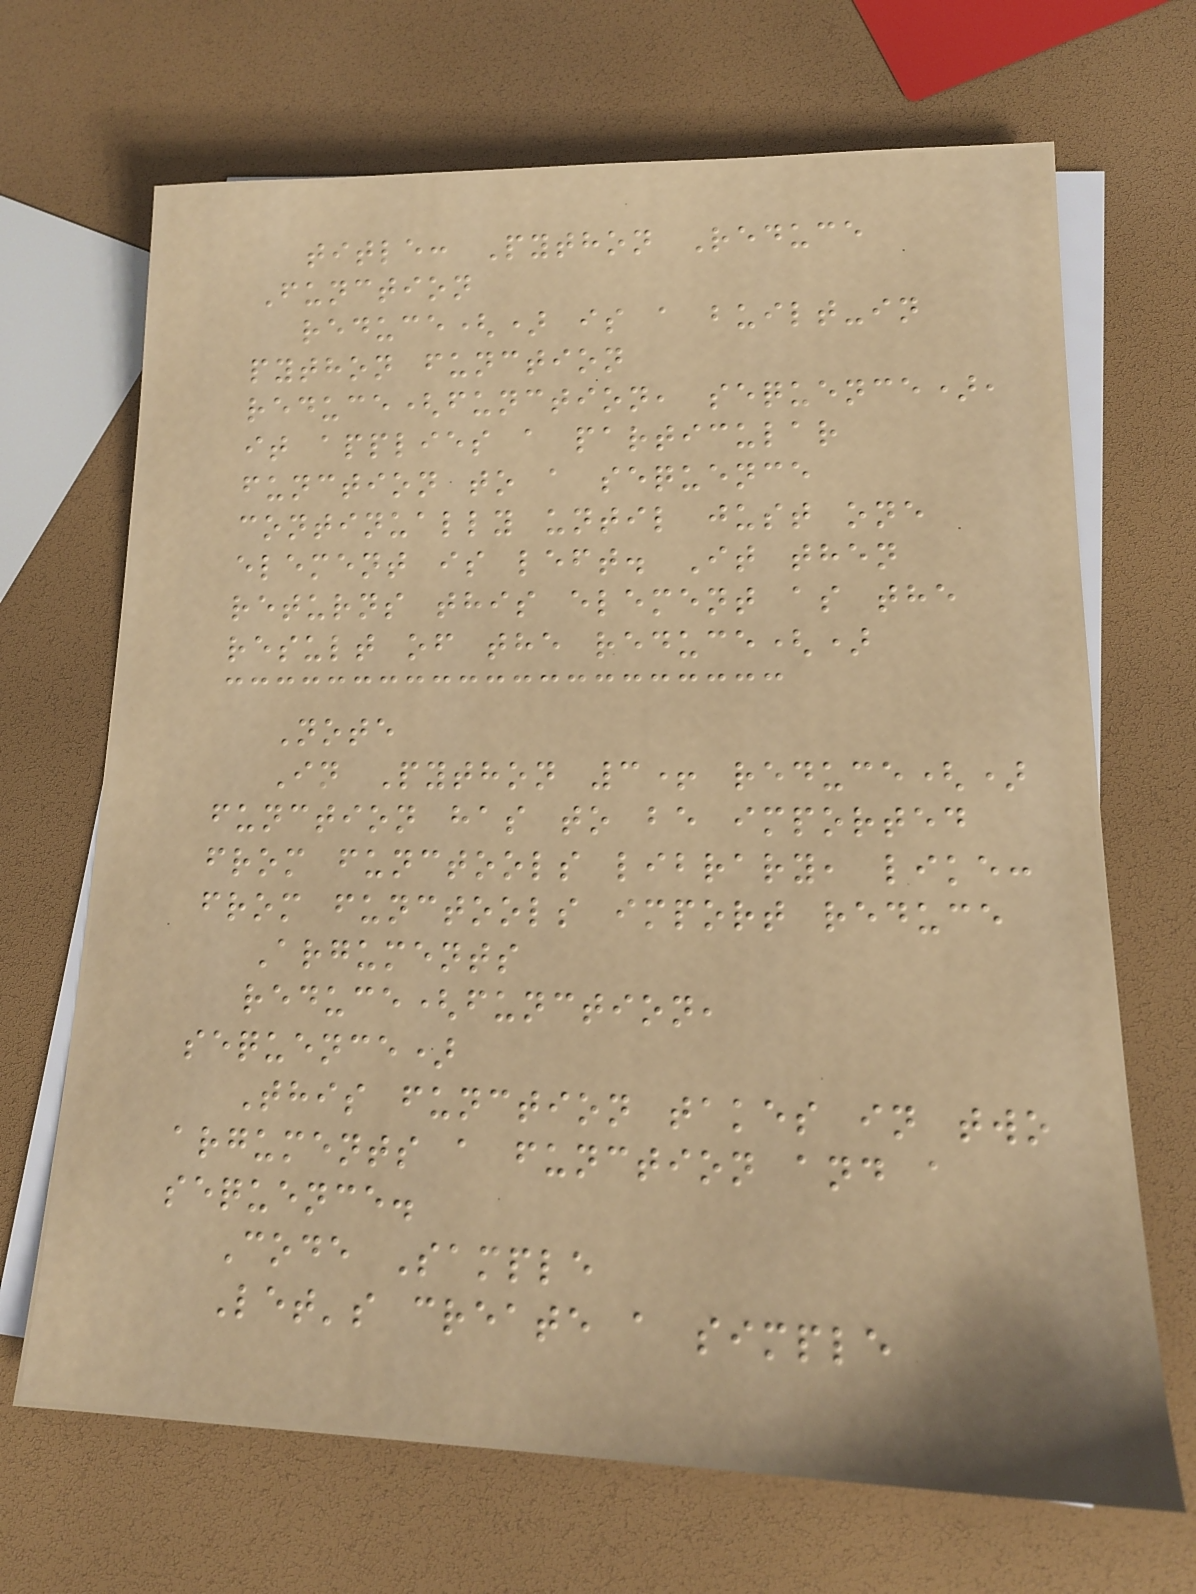title: Python Reduce
Function
reduce() is a built-in
python function
reduce(function, sequence),
it applies a particular
function to a sequence
continually until just one
element is left. It then
returns this element as the
result of the reduce()
Note
In Python 3+ reduce()
function has to be imported
from functools library, like:
from functools import reduce
Arguments
reduce(function,
sequence)
This function takes in two
arguments a function and a
sequence.
Code Sample
Let's create a simple
